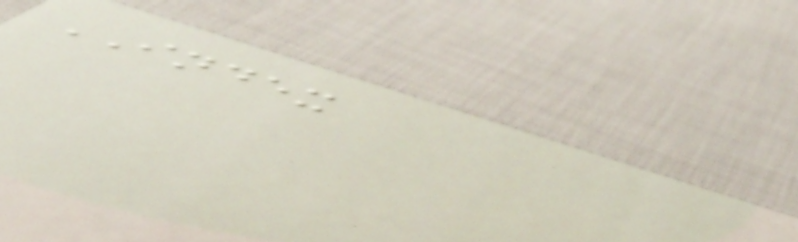INDEX
